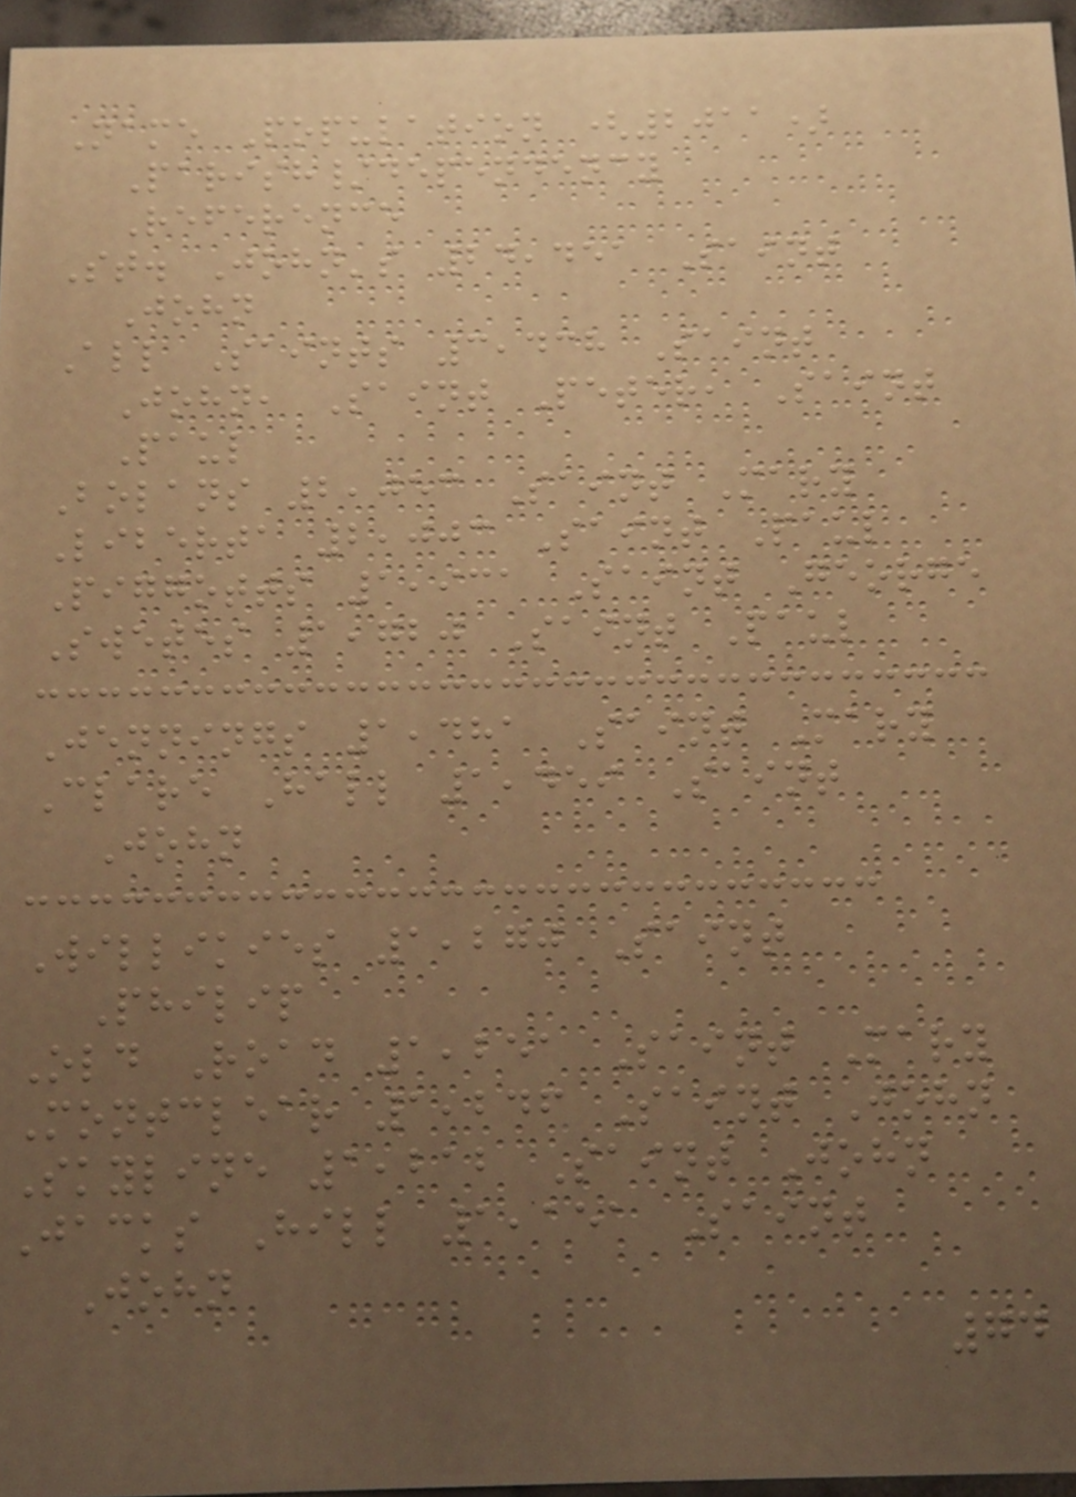Name Population (2011)
Parish/dependency
Reference
St. John's 24,451 Saint
John
All Saints 3,438 Saint
John, Saint Peter, Saint
Paul
Bolans 2,053 Saint Mary
Liberta 2,003 Saint Paul
Piggotts 1,931 Saint George
Swetes 1,720 Saint Paul
Jennings 1,481 Saint Mary
Clare Hall 1,459 Saint
John
Willikies 1,270 Saint
Philip
Old Road 1,251 Saint Mary
Montclear 1,246 Saint John
Skyline 1,212 Saint John
Jacks Hill 1,151 Saint
John
74
